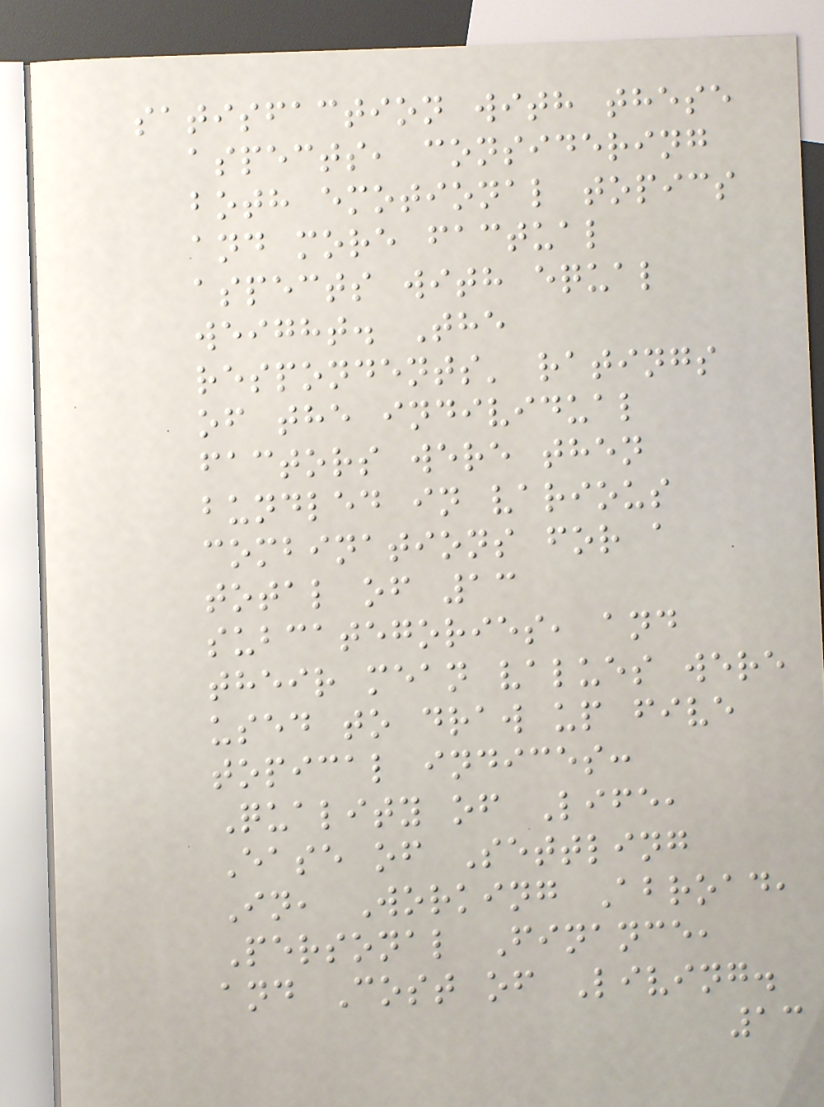satisfaction with these
aspects, considering
both emotional topics
and more factual
aspects with equal
weight. The
respondents' ratings
of the individual
factors were then
bundled in various
combinations for a
total of 13
subcategories, and
their mean values were
used to draw up five
topical indices:
Quality of Life,
Ease of Settling
In, Working Abroad,
Personal Finance,
and Cost of Living.
13
